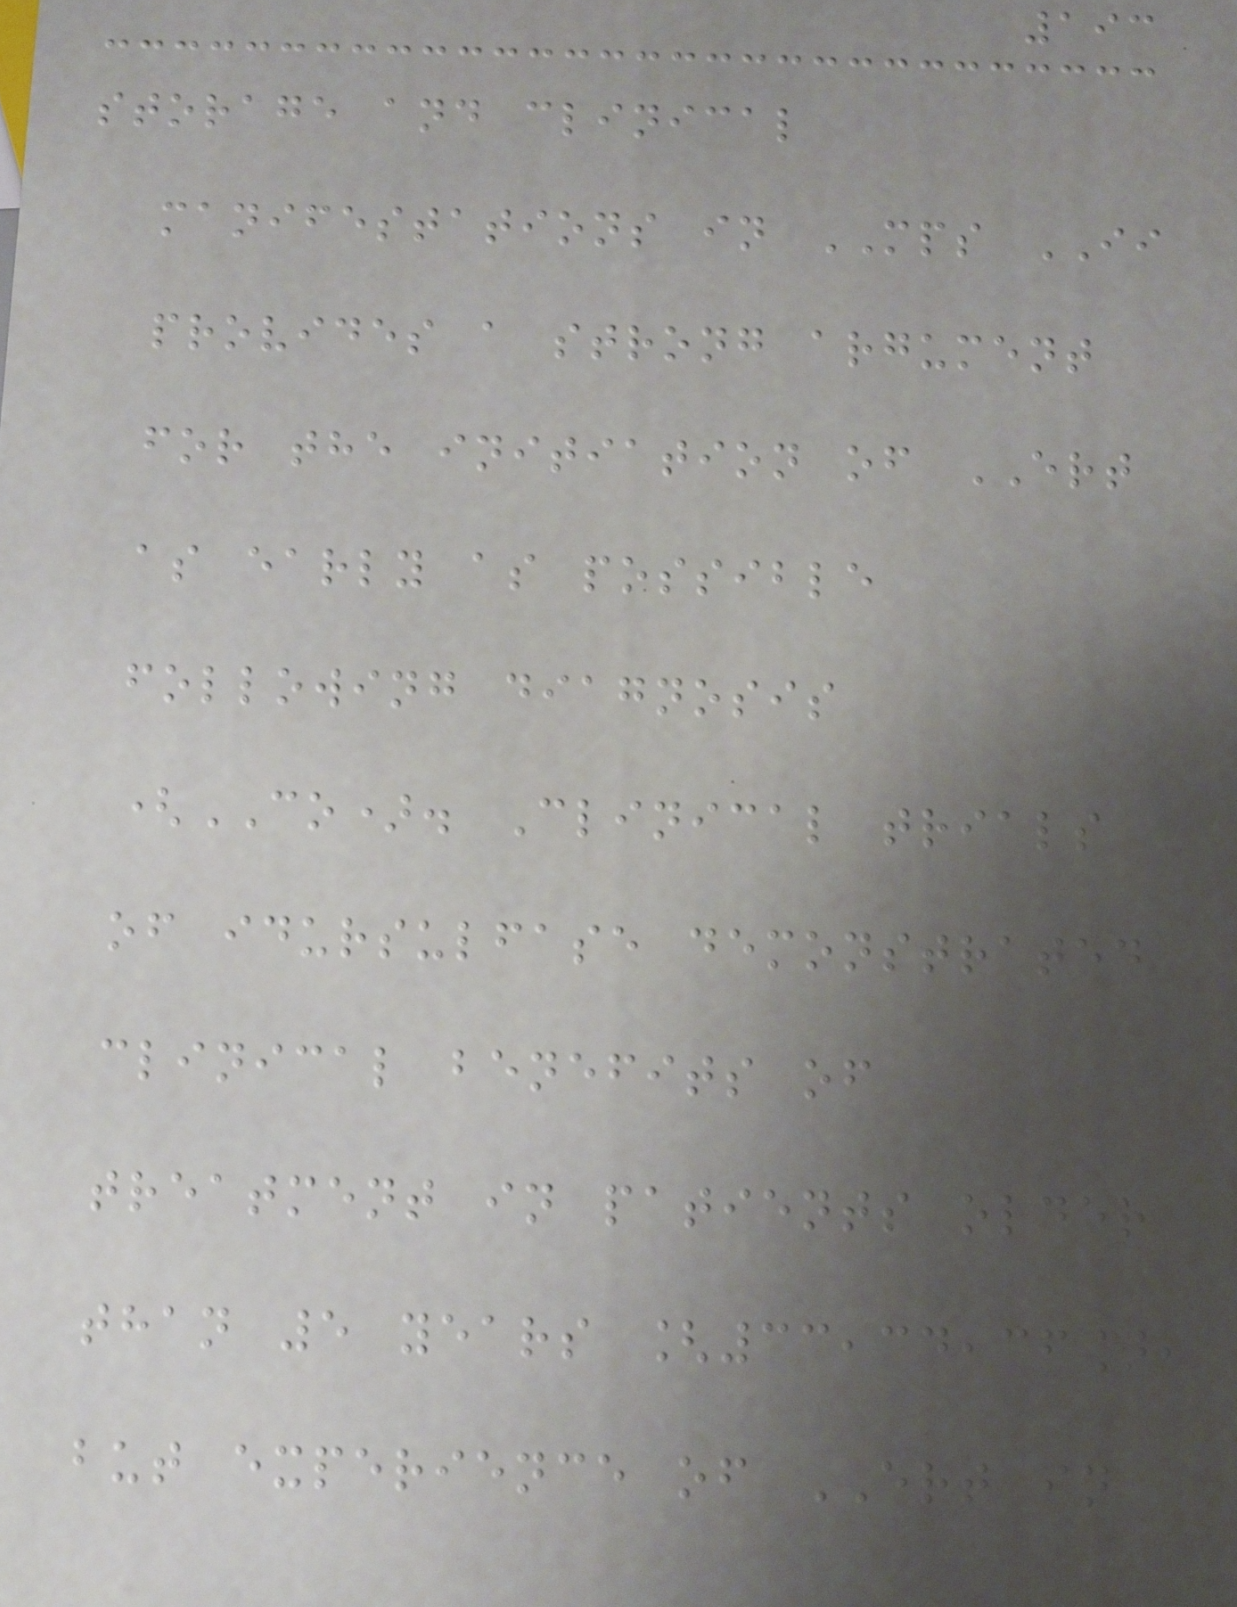193
storage and clinical
manifestations in MPS II
provides a strong argument
for the initiation of ERT
as early as possible
following diagnosis
(CO). Clinical trials
of idursulfase demonstrated
clinical benefits of
treatment in patients older
than 5 years [33,34,36],
but experience of ERT in
